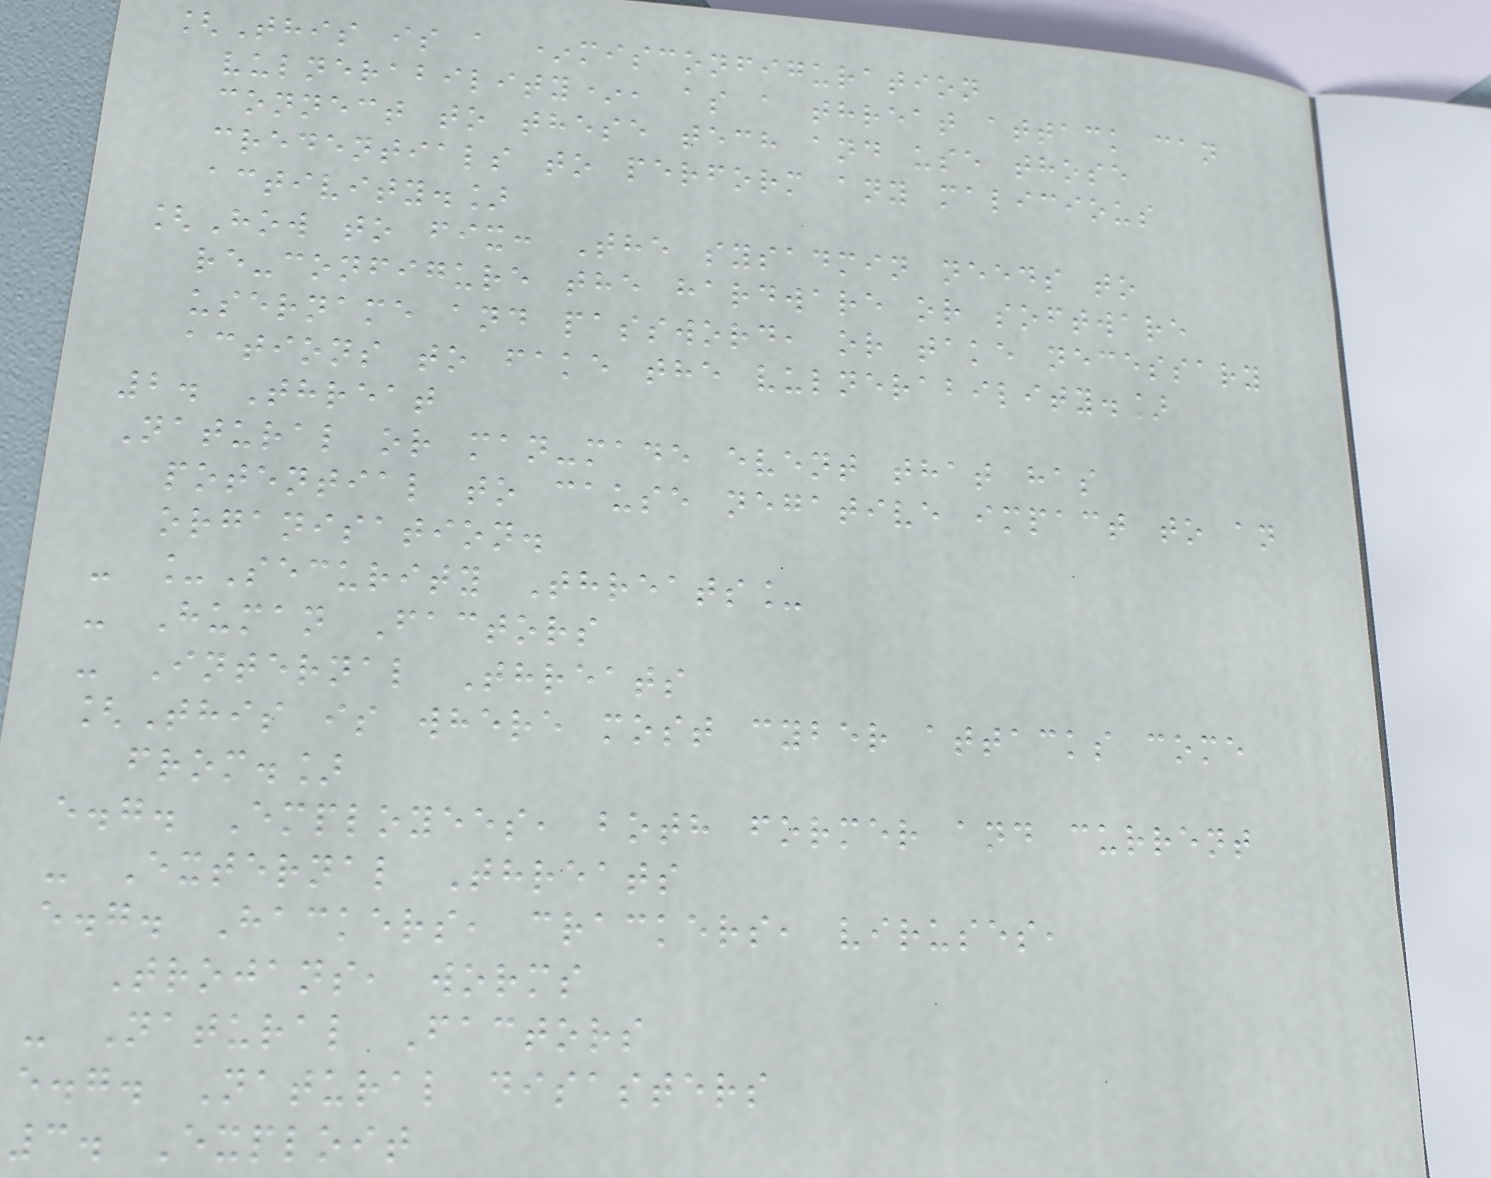[This is a *misconfiguration
vulnerability*, as a threat attack can
connect to these tech and use those
credentials to perform any malicious
activity.]
[How to fix: The sysadmin needs to
re-configure the hardware or software
username and password, or take necessary
actions to fake the vulnerability.]
2. Threat
Natural or man-made event that has
potential to cause negative impact to an
organisation.
- _Security Threats_
- Human Factors
- Internal Threats
[This is where most cyber attacks come
from.]
e.g. Employees, both former and current
- External Threats
e.g. Hackers, crackers, viruses,
Trojans, worms
- Natural Factors
e.g. Natural disasters
3. Exploit
